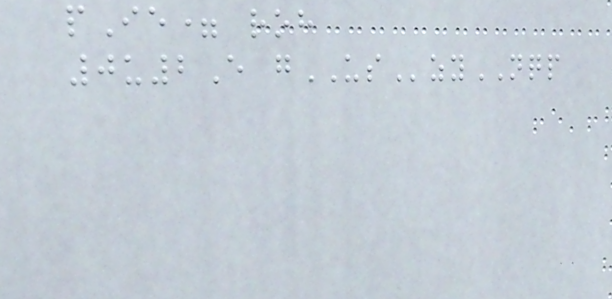pIe= roh
0u2E gUSzyNQP
